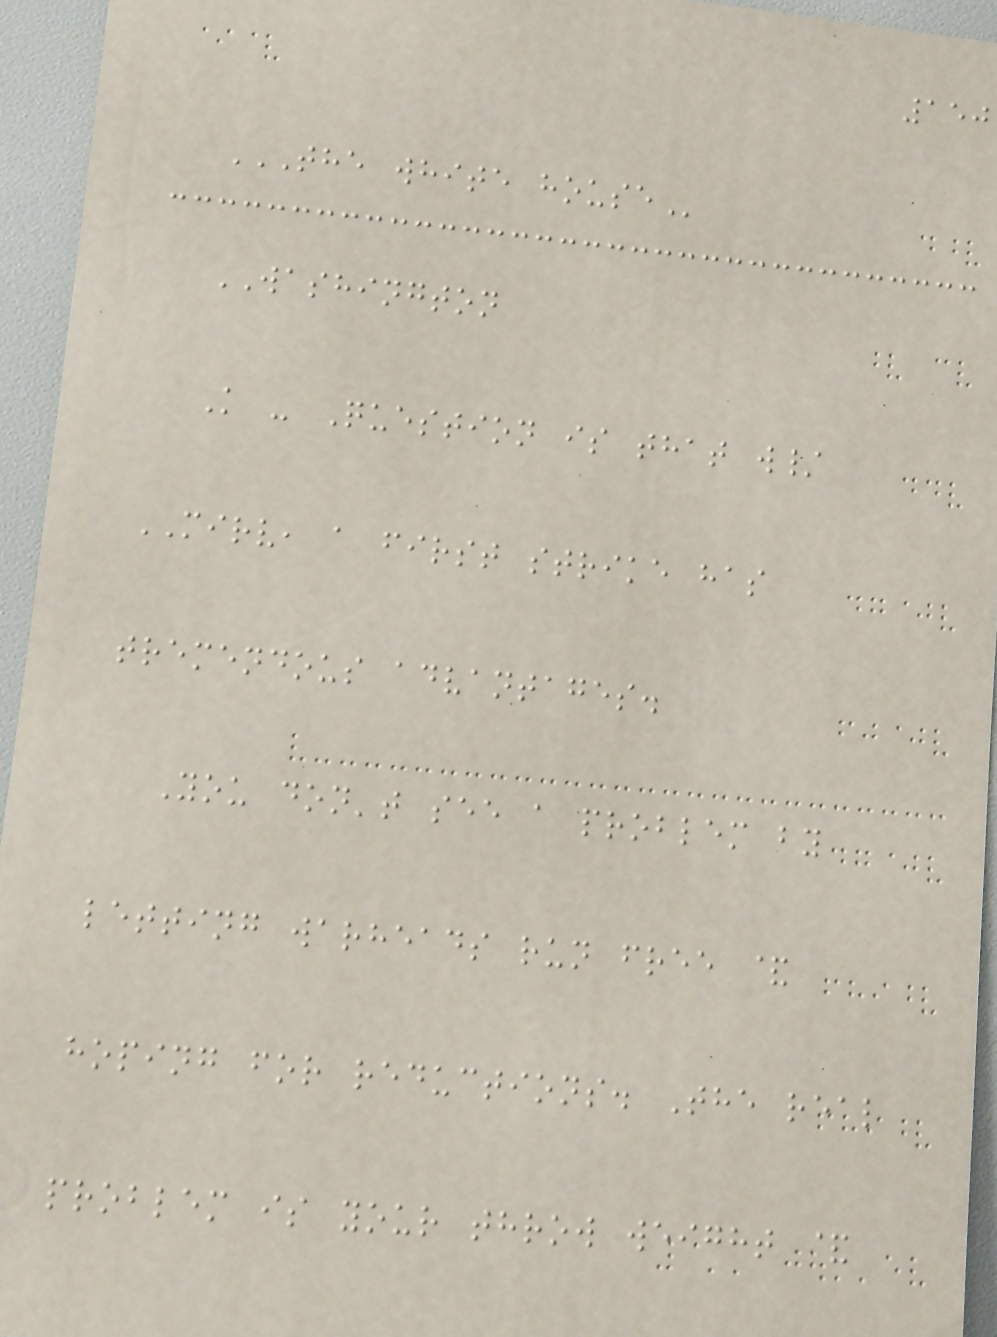150
THE WHITE HOUSE
WASHINGTON
K - Question is that w/
MIRV, a first strike has
tremendous advantages.
You don't see a problem by
letting warheads run free &
hoping for reductions. The real
problem is your throw weight &
